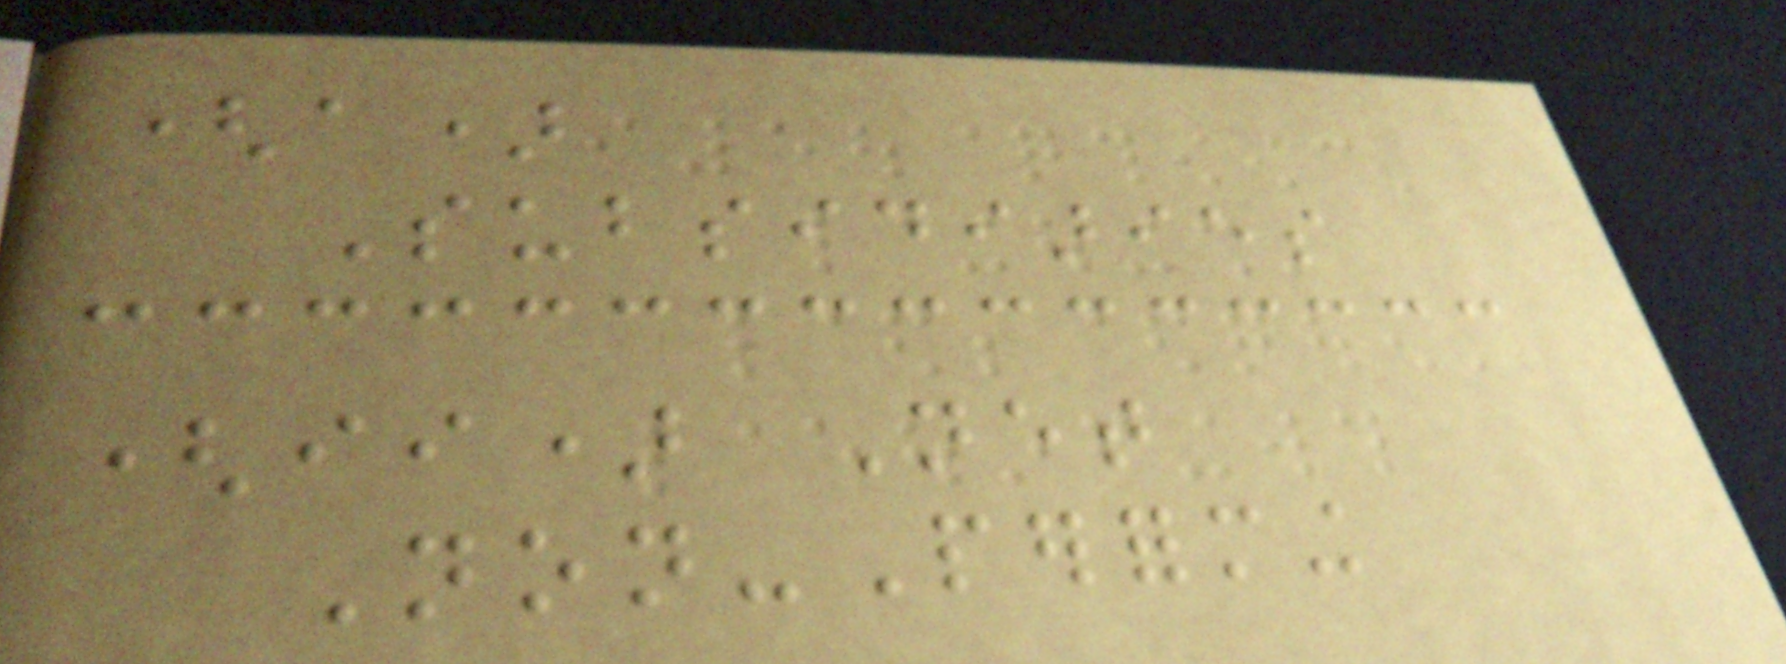(a)
Subsidiaries
(ii) Net
Non-Performing
